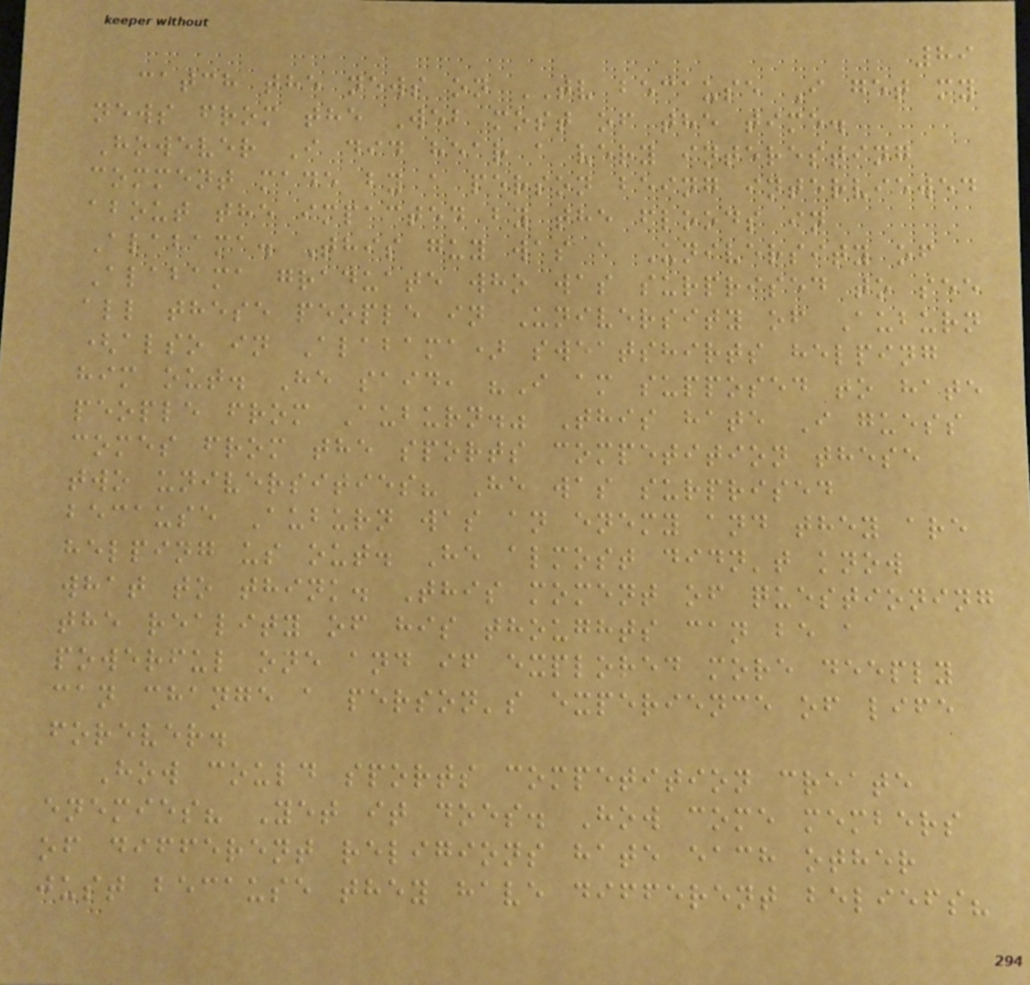89
catch the news on TV because I get my
news from the Web most of the time.
However I did hear a very interesting
comment made by a person being interviewed
about the impacted by the floods in
Alabama. This guy was a University of
Alabama graduate who was surprised to see
all these people in University of Auburn
(also in Alabama) sweatshirts helping
him out. He said, "I am supposed to hate
people from Auburn." This hate I guess
comes from the sports competition these
two universities? He was surprised
because Auburn was an enemy and they are
helping us out. He almost didn't know
what to think. This moment of questioning
the reality of his thoughts can be a
powerful one and if explored more deeply
can change a person's experience of life
forever.
How could sports competition create
enemies? Yet it does. How come members
of different religions hate each other
just because they have different beliefs?
